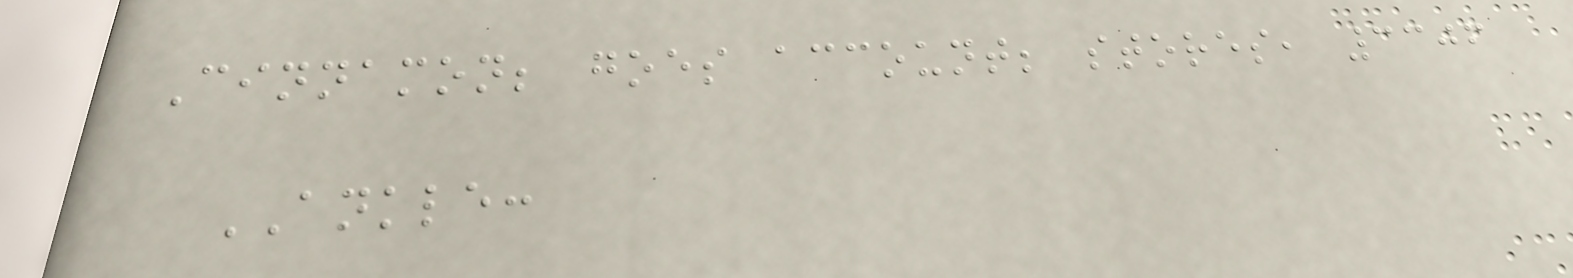Cinnamon; goes account; stores, 3306
ANKLE:
